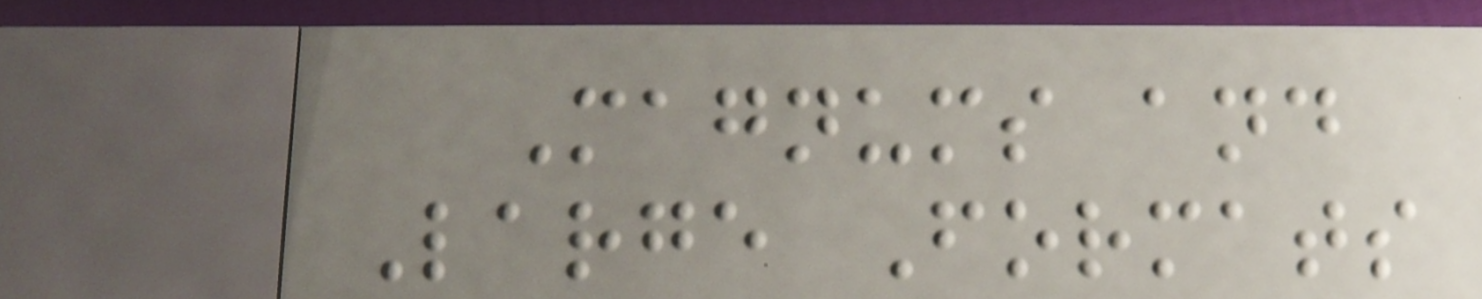Magnums and
Large Formats
